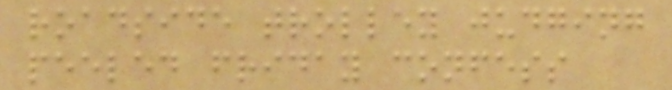roadside trolley judging
peeled friday confess
